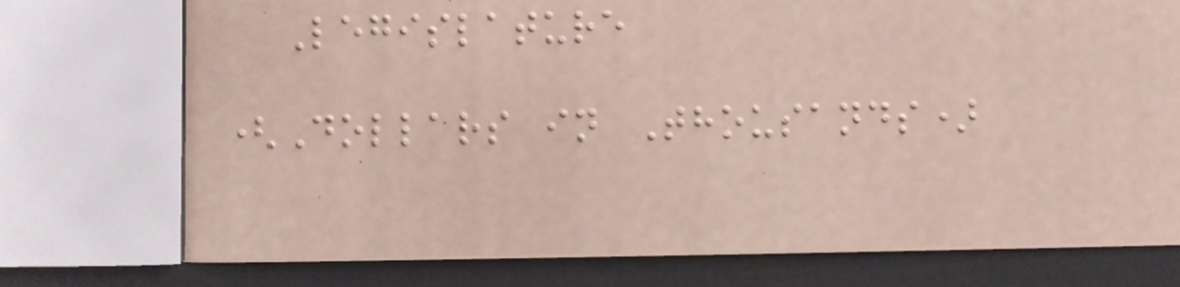Legislature
(Dollars in Thousands)
